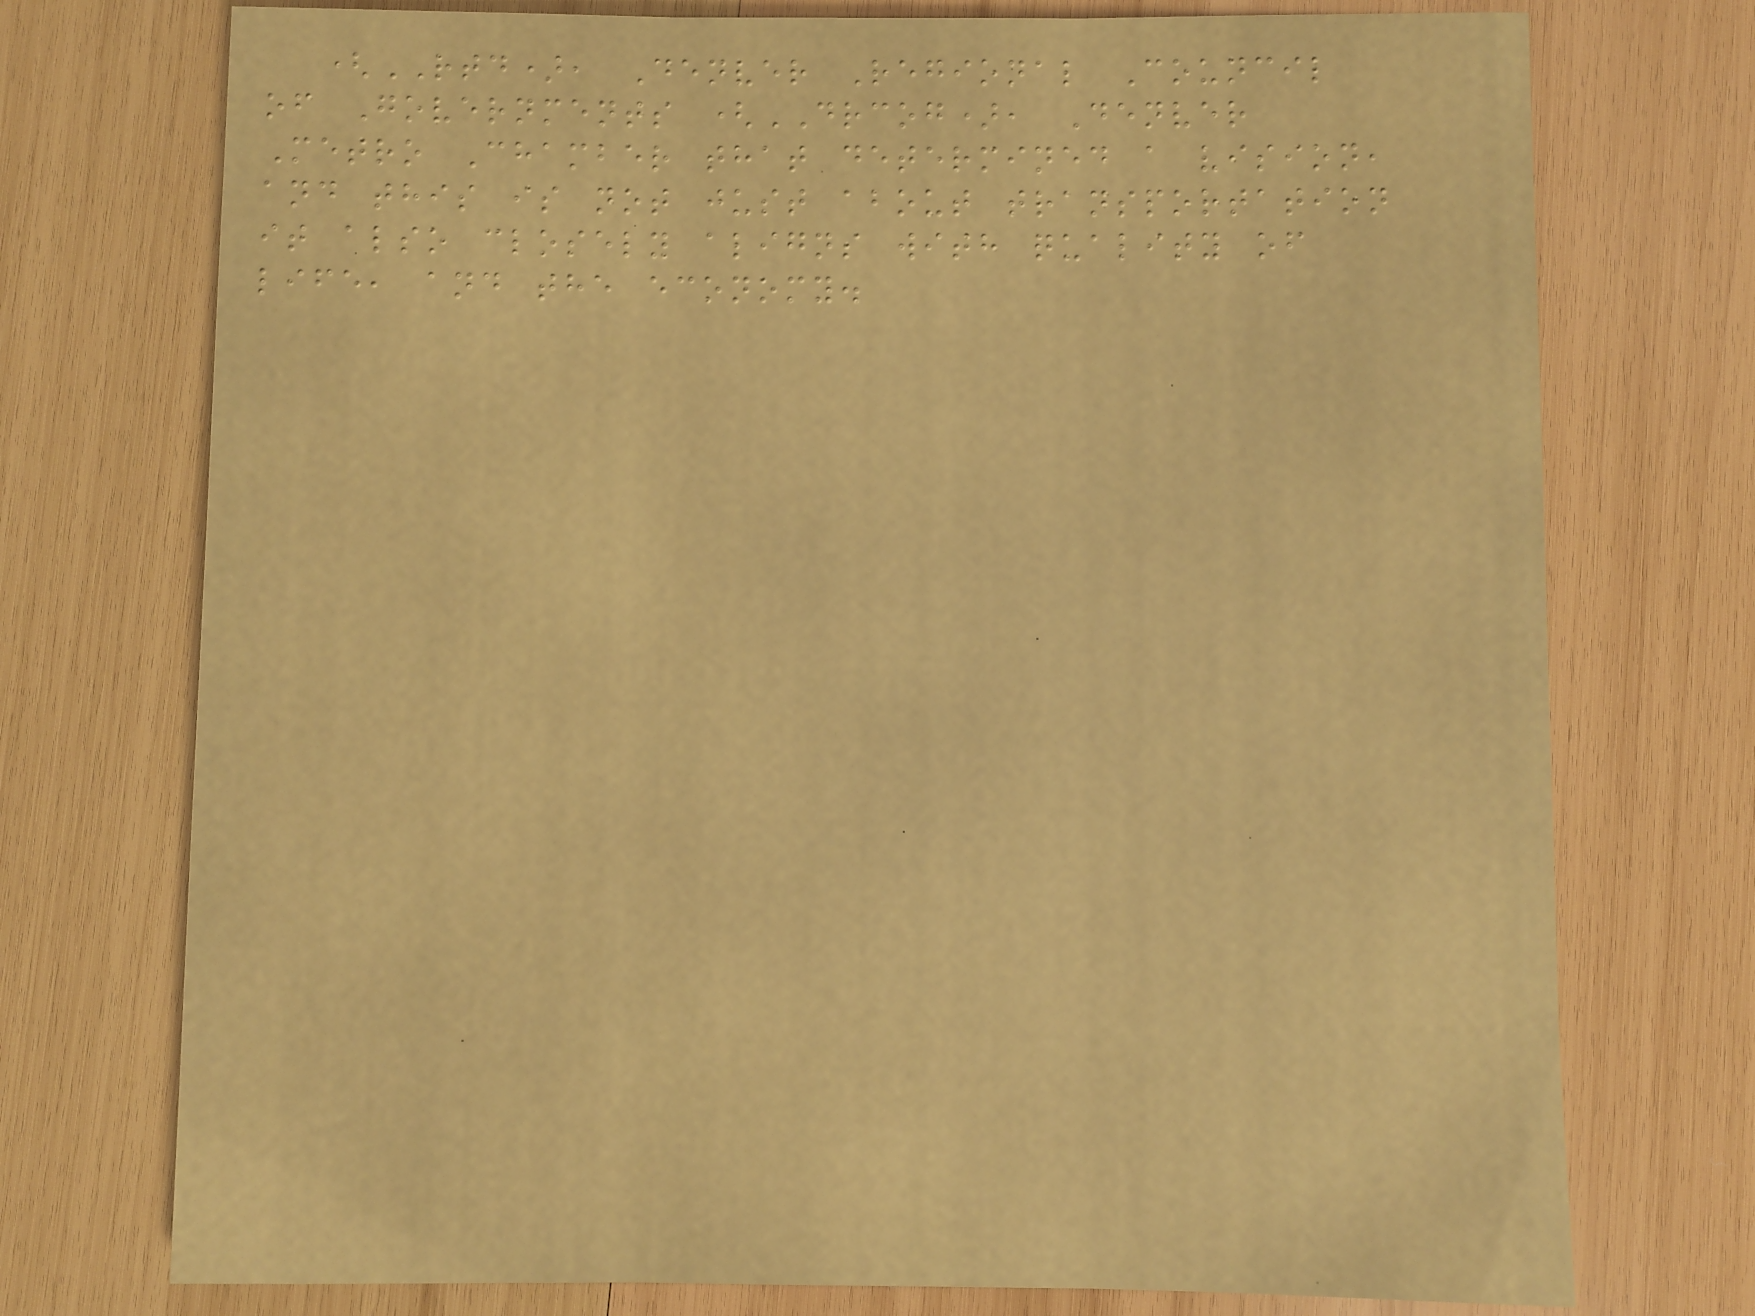(RTD), Denver Regional Council
of Governments (DRCOG), Denver
Metro Chamber that determined a vision,
and this is not just about transportation
it also closely aligns with quality of
life, and the economy.
